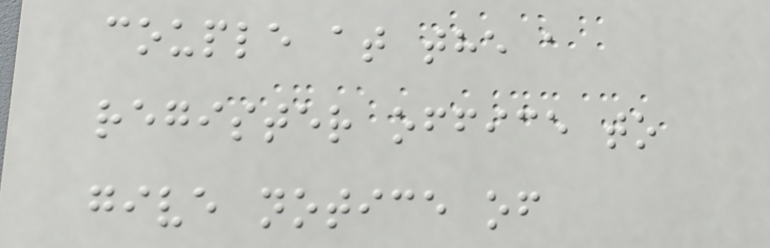couple at the a
register office to
give notice of
